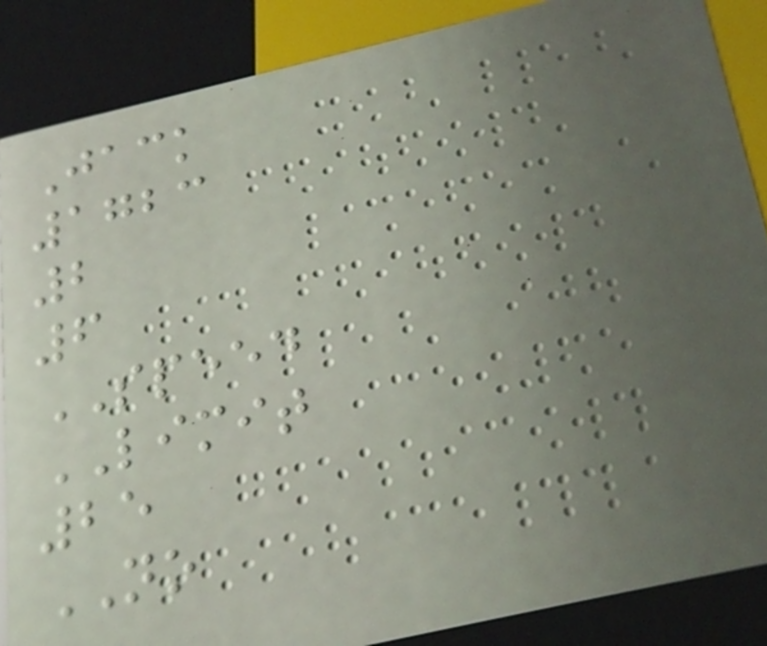Jack
1723
2
6
SPEED
LIMIT
25
NO
